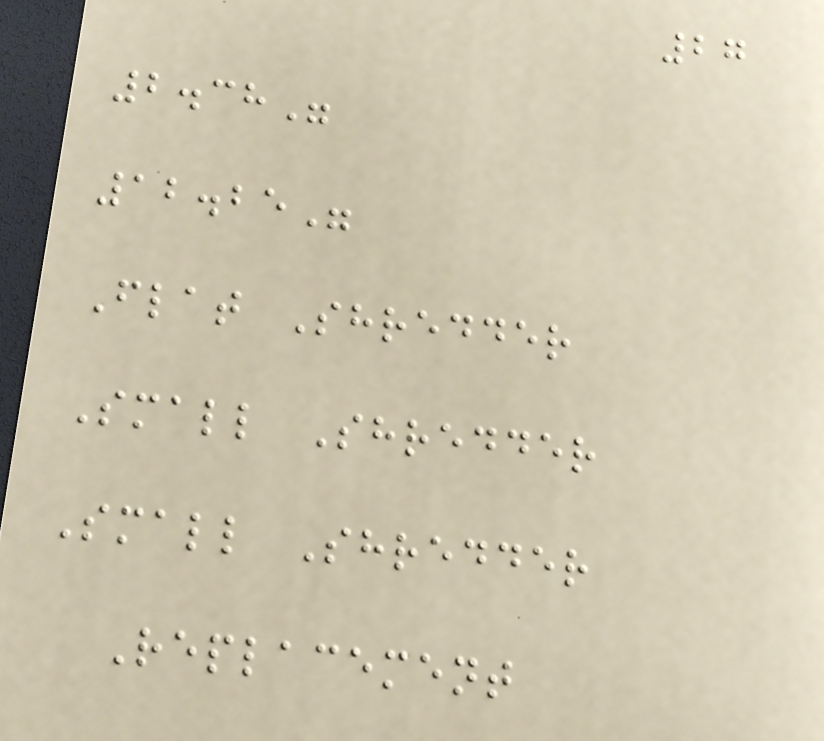27
2.38"
12.25"
Flat Shredder
Small Shredder
Small Shredder
Replacement
